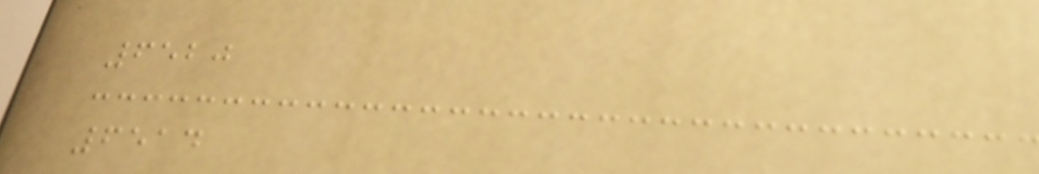6520
6514
